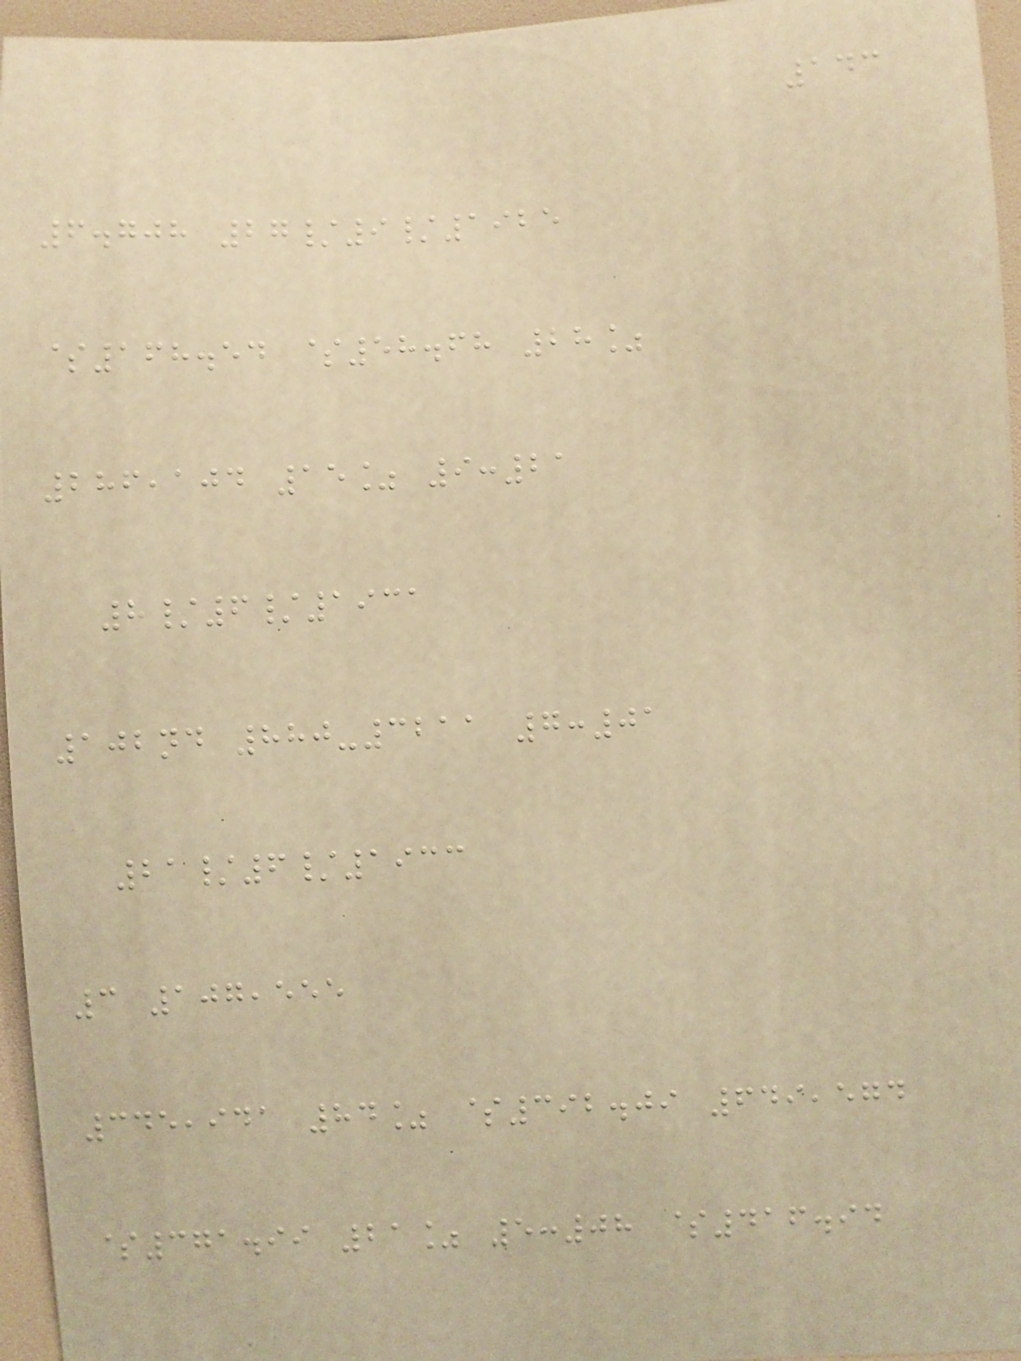143
6.708 27/9/1925
$168.54 $58.68 28%
286,104 15% 9:21
8/6/1931
102nd 880-3211 7:01
21/6/1933
3 107,555
345,941 84% $392.09 649,574
$371.99 21% 5:08 $416.94
